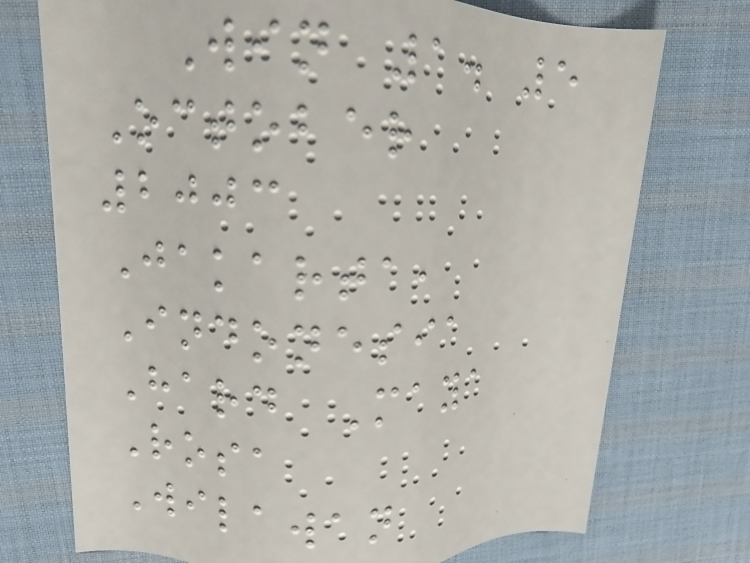Win 1. 5
October
2003
Jakarta,
Indonesia
Hard Maya
Rosa
Wilawan
